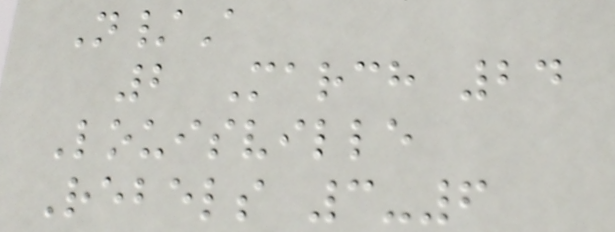N/A
2 March 24
Louisville
Rebels 3-6
